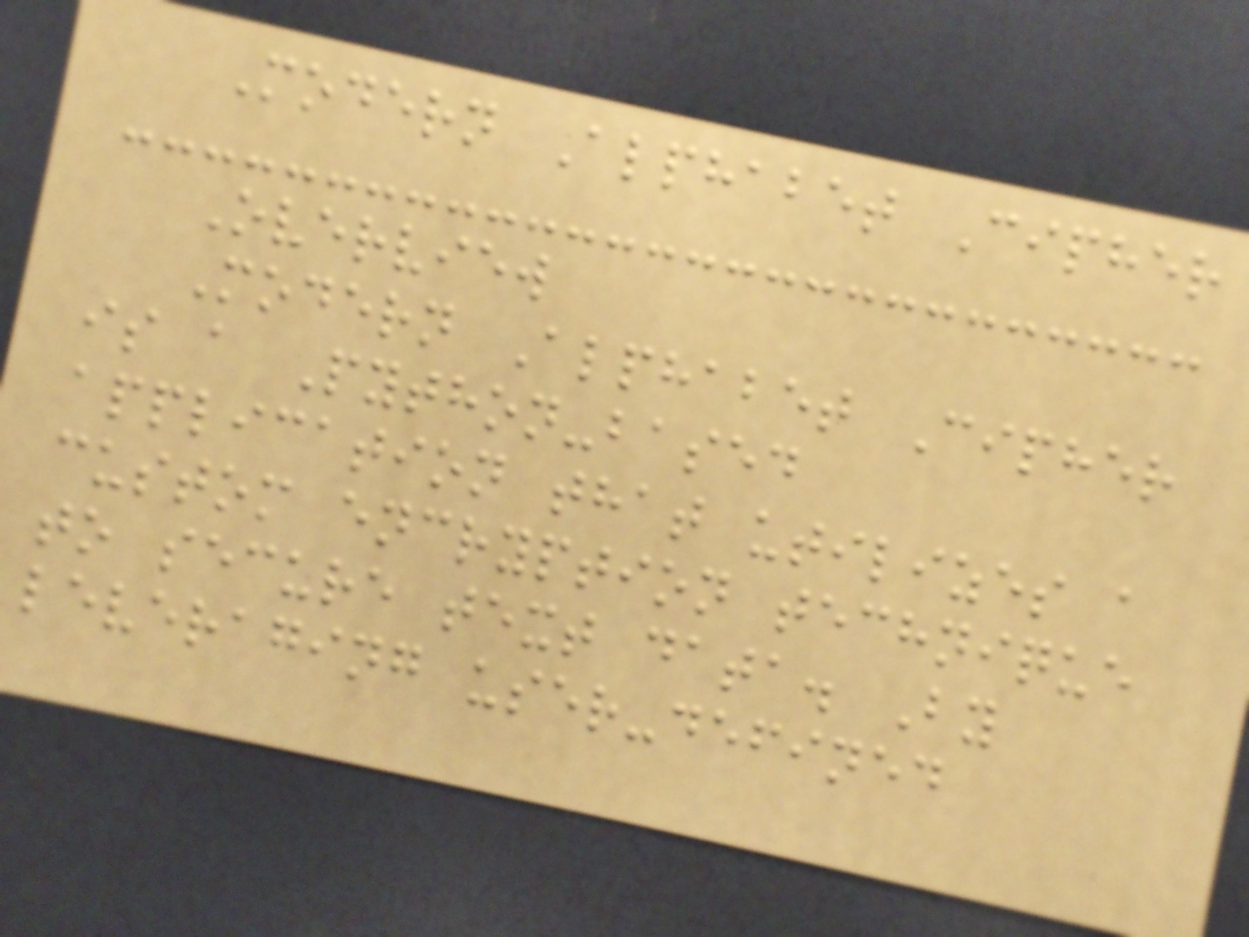Modern Alphabet Cipher
Overview
Modern Alphabet Cipher
is a Python-based
application that utilizes a
custom encryption technique
to secure text data. By
leveraging user-defined
